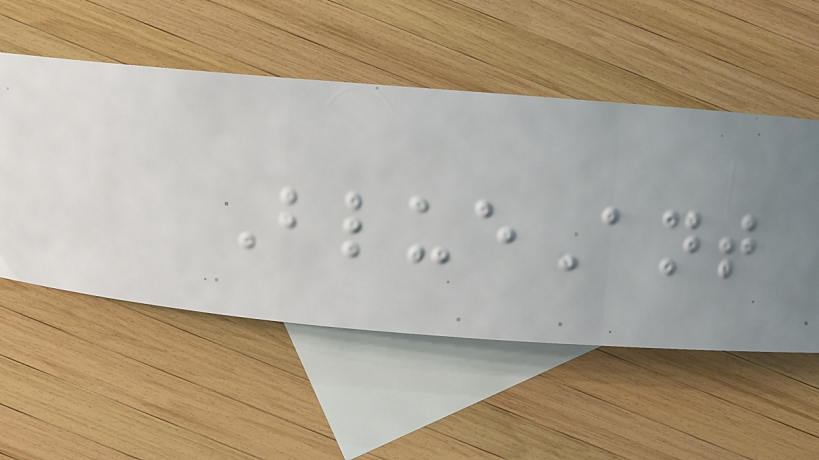BlueAnt
